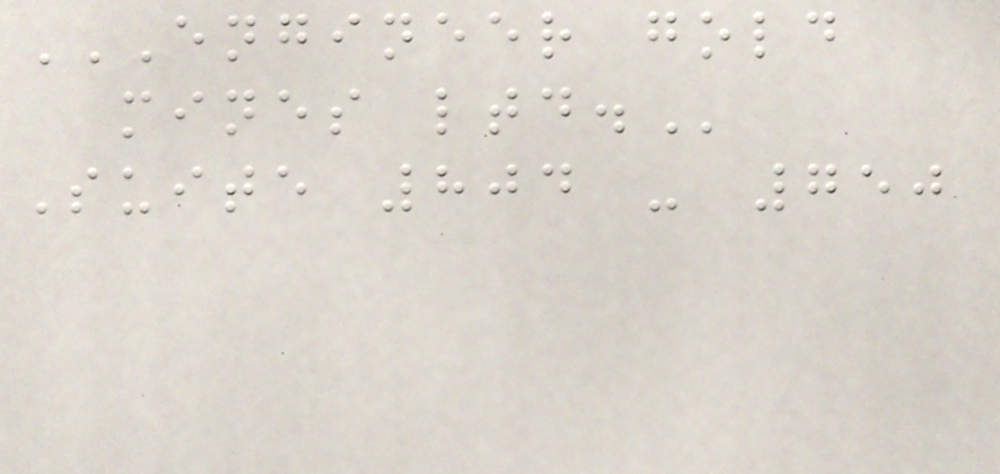ENGINEER GOLD
MINES LTD.
Suite 804 - 750
